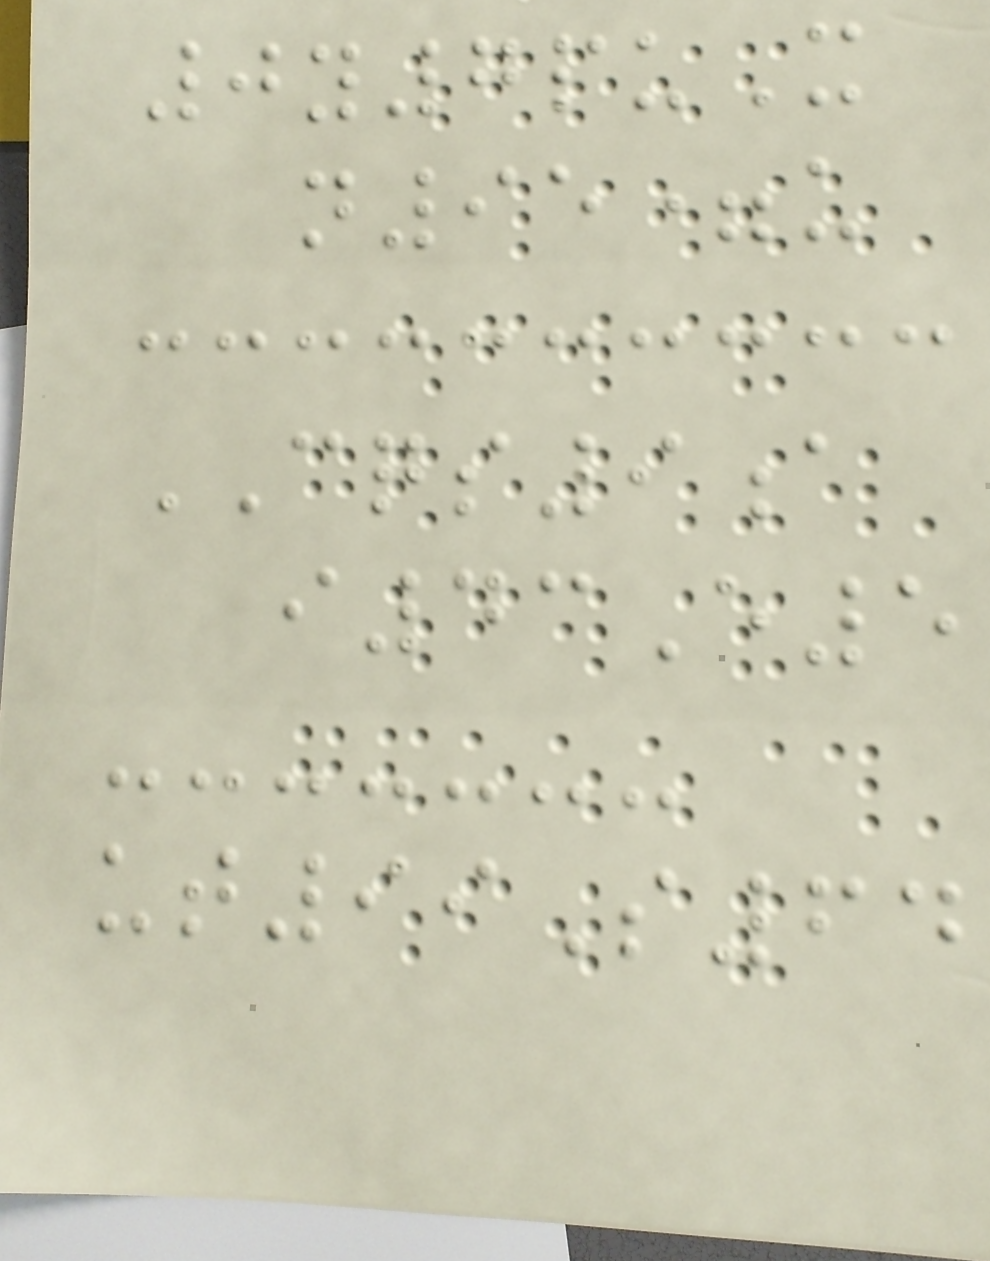0y7puX
n95=u
CQS9a
i43E5
ut99S64
